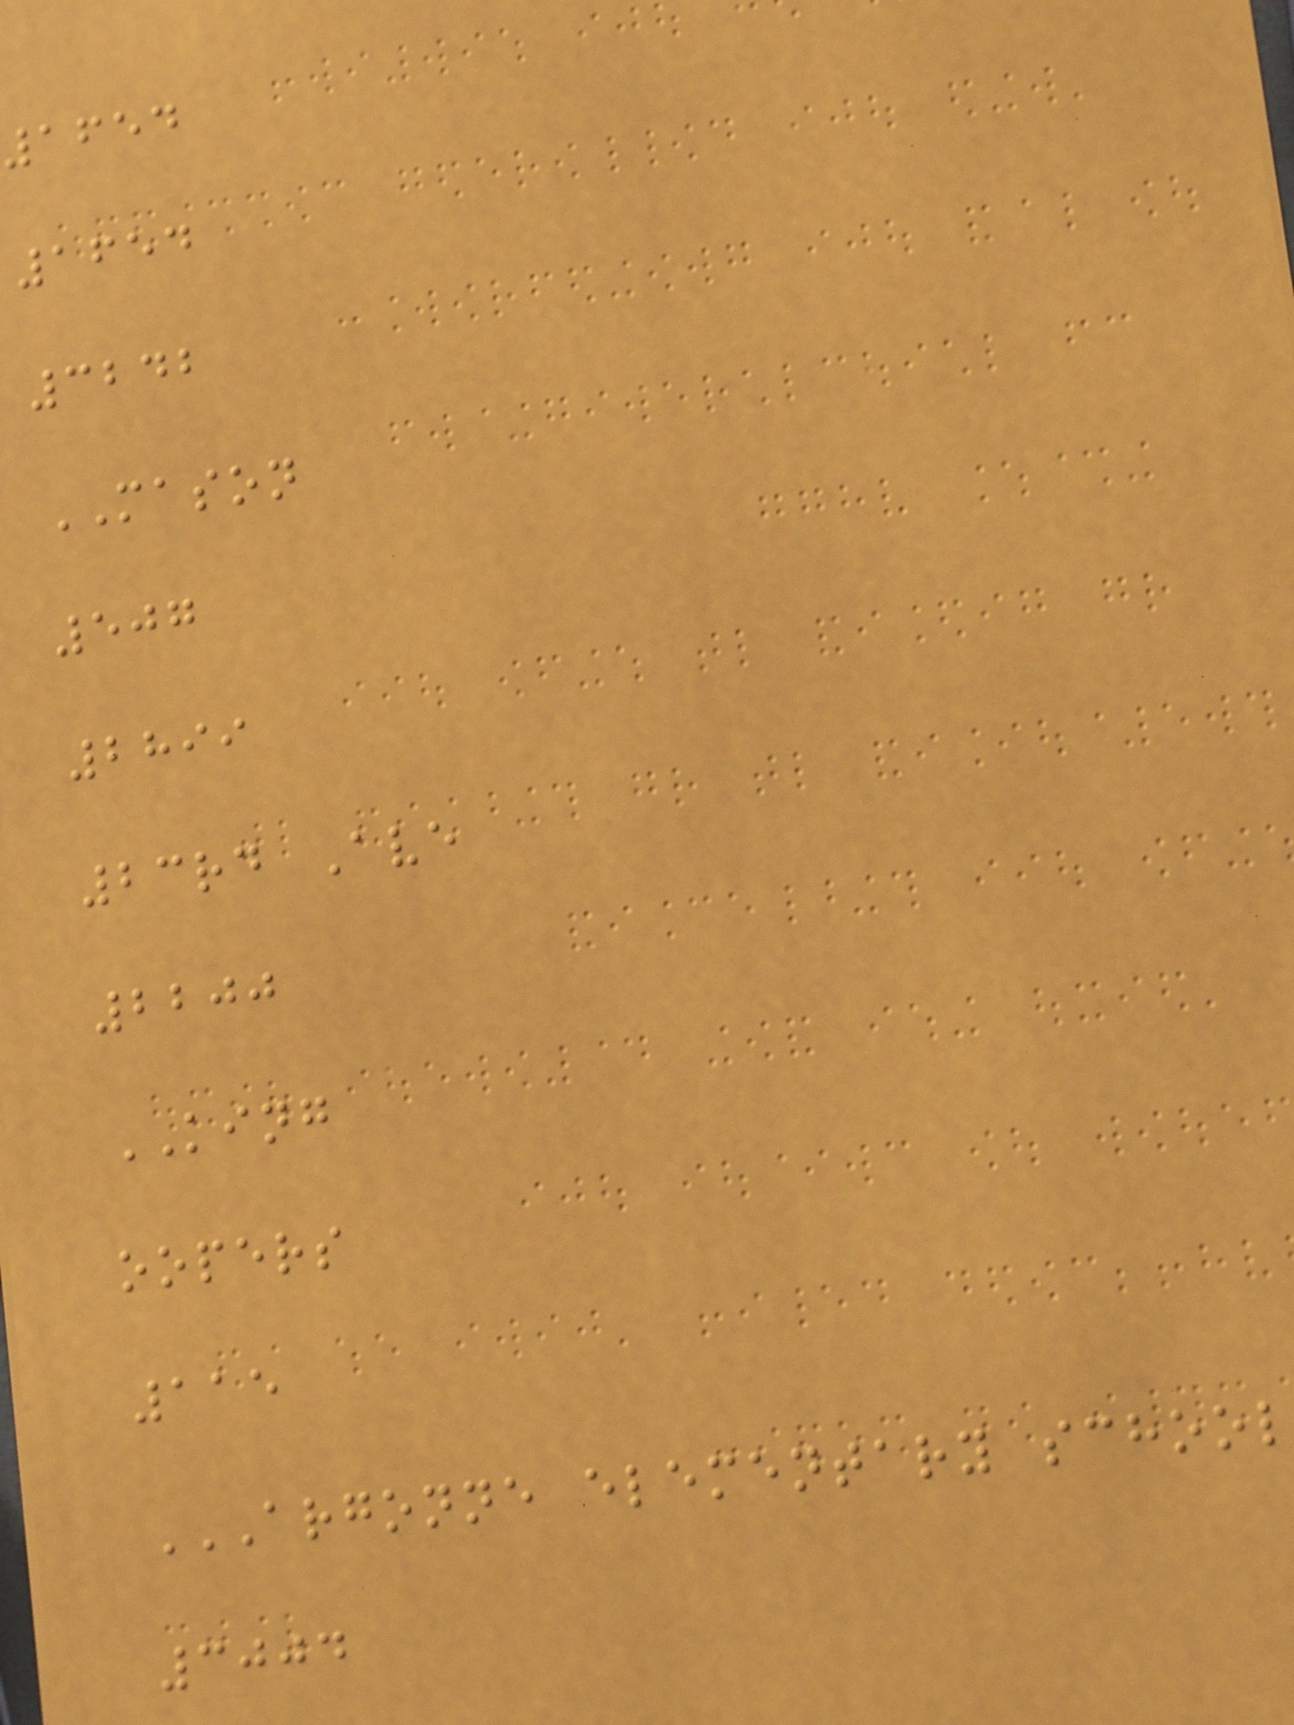1654
1654
3242
MASON
507
2899
23rd Ave
2200
KING
oopers
115
3004
